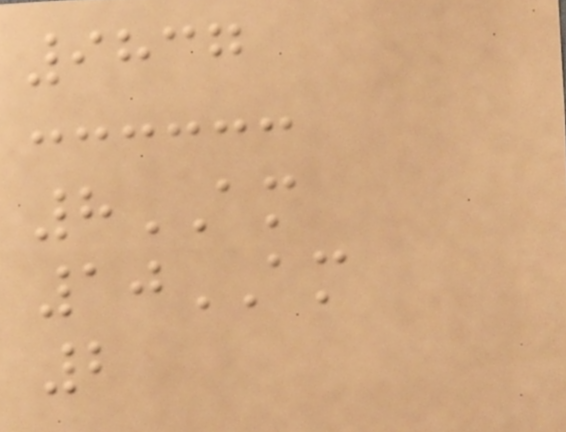9837
8AM
10AM
2
